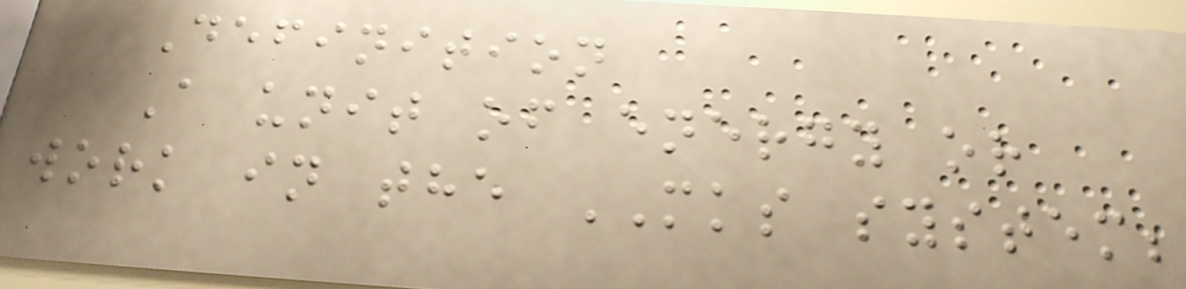Definition
A unit of energy or
work in the MKS system;
